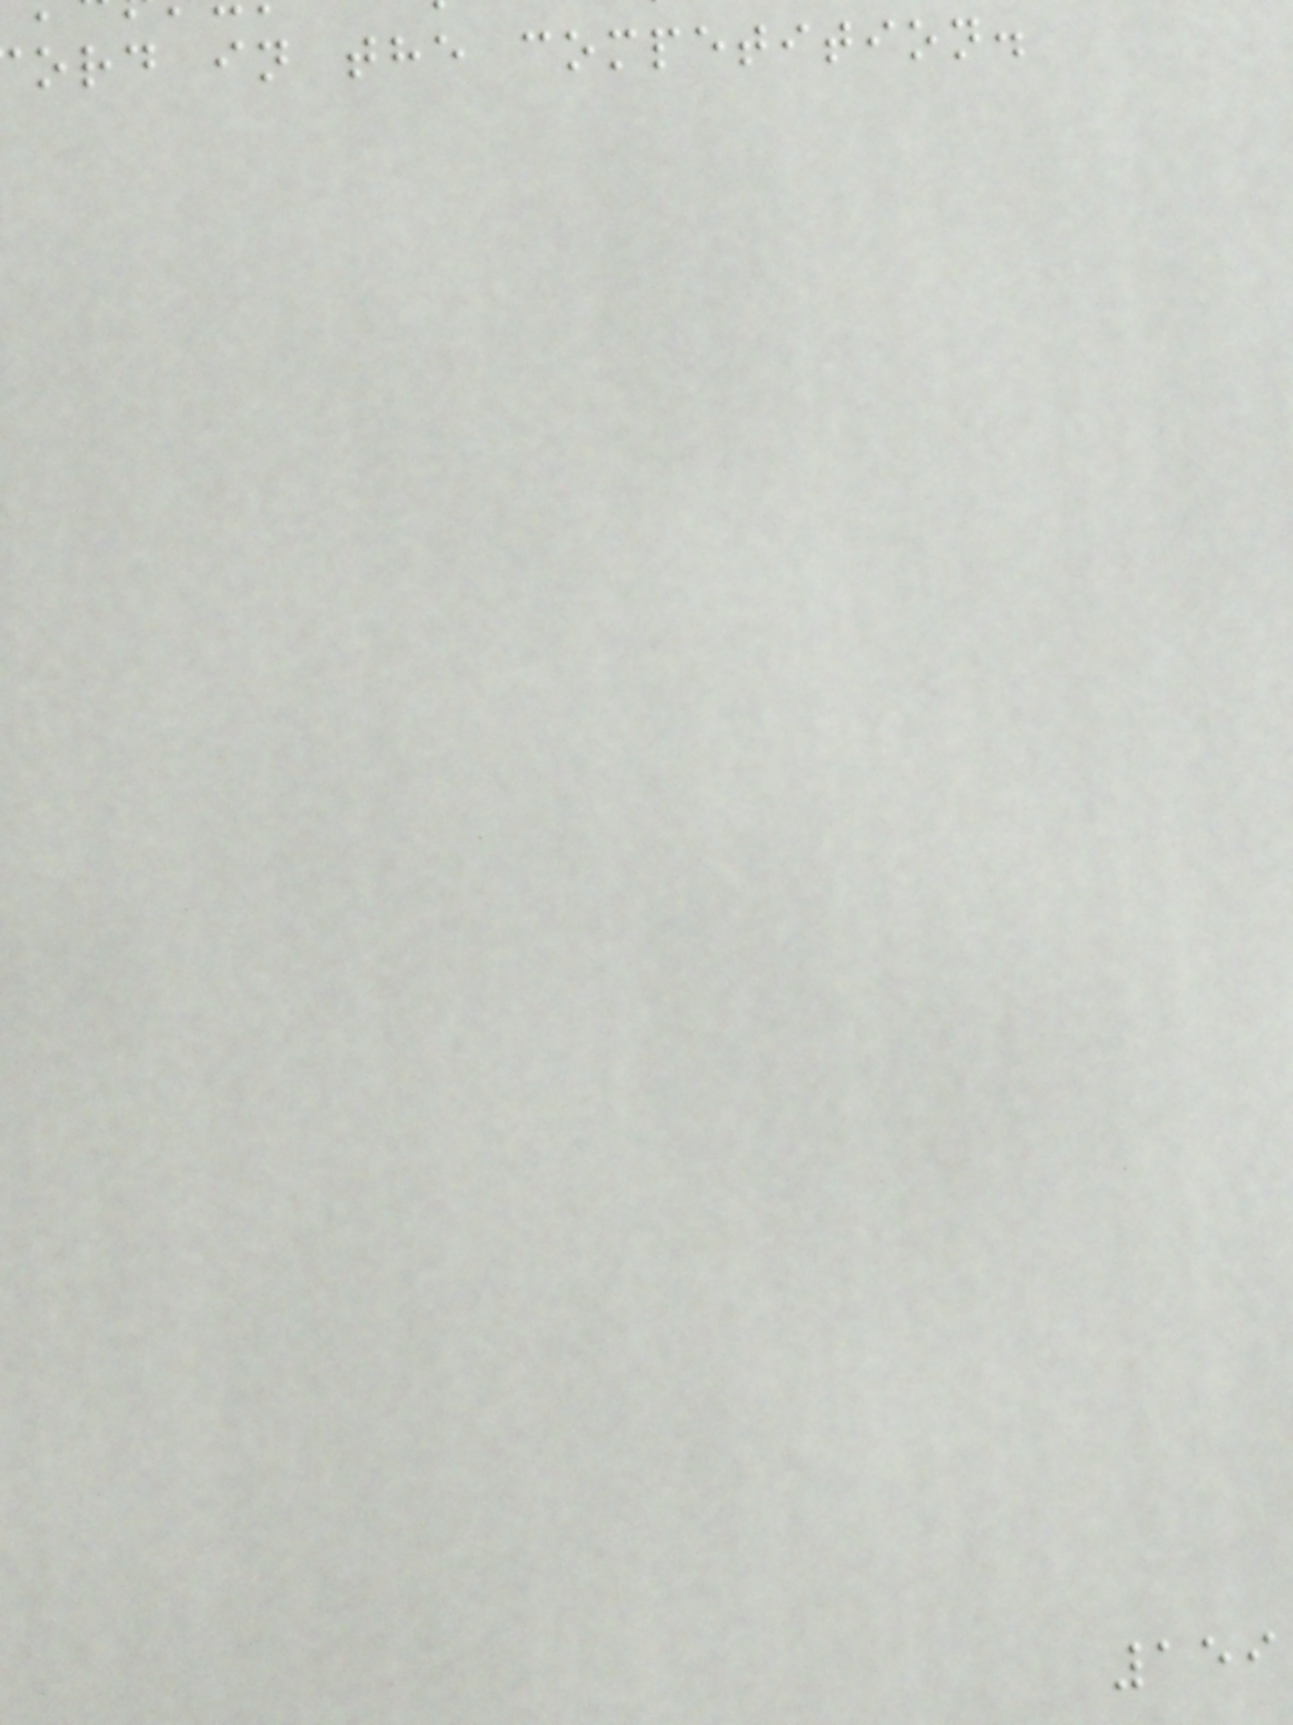ord in the competition.
159
